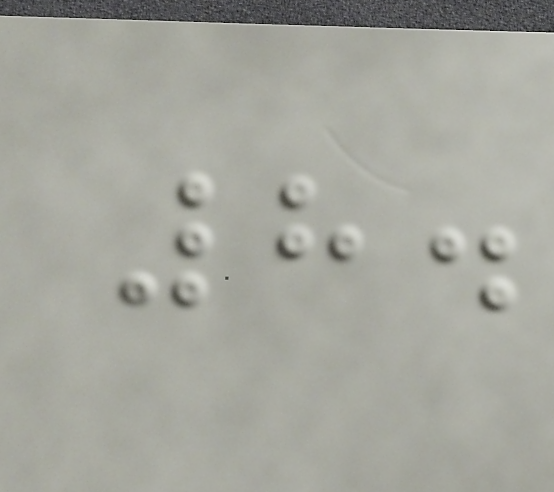8.
